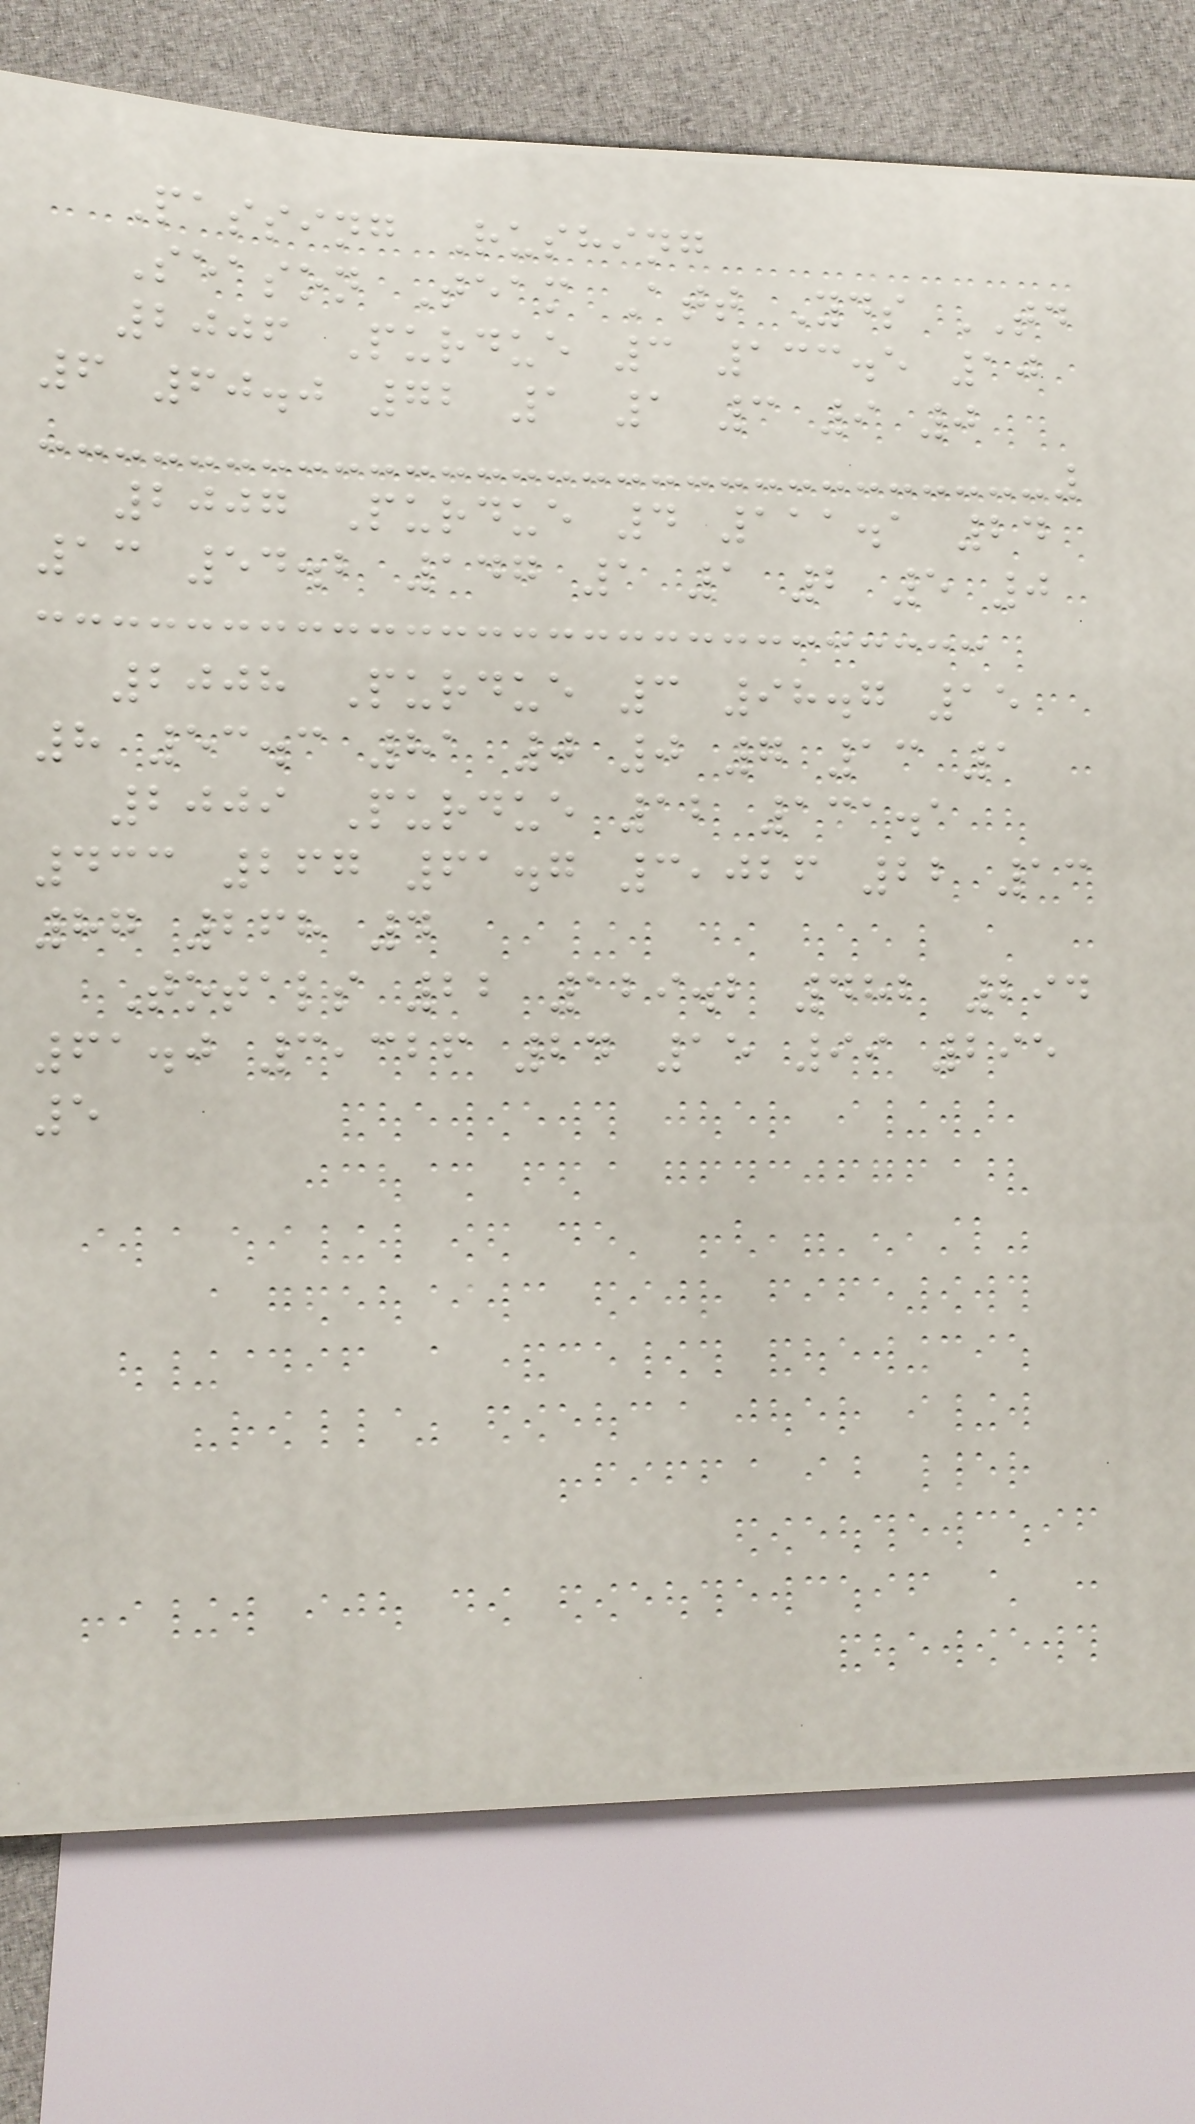Passing Rushing
Season Team Att Yds TD
2006 Purdue 3 133.5 10
6 60.0 72 1 1 3 9 0
2007 Purdue 4 111.1 24
13 54.2 147 1 1 2 5 0
2008 Purdue 3 98.7 15
8 53.3 81 0 0 7 13 1
2009 Purdue 12 131.1
433 267 61.7 3,026 22 13
87 268 4
Totals 22 129.2 482 294
61.0 3,326 24 15 99 295
5
